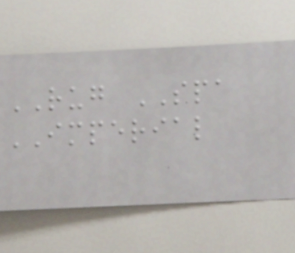RUG SPA
IMPERIAL
